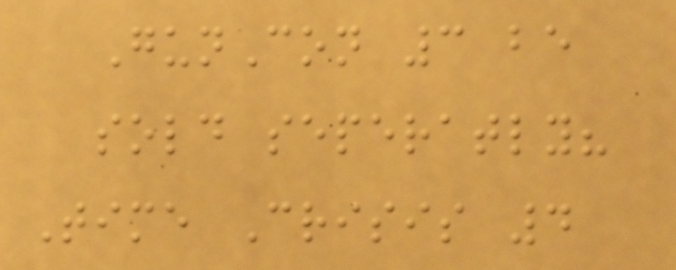GunCon 3 be
sold seperatly?
Time Crisis 4
